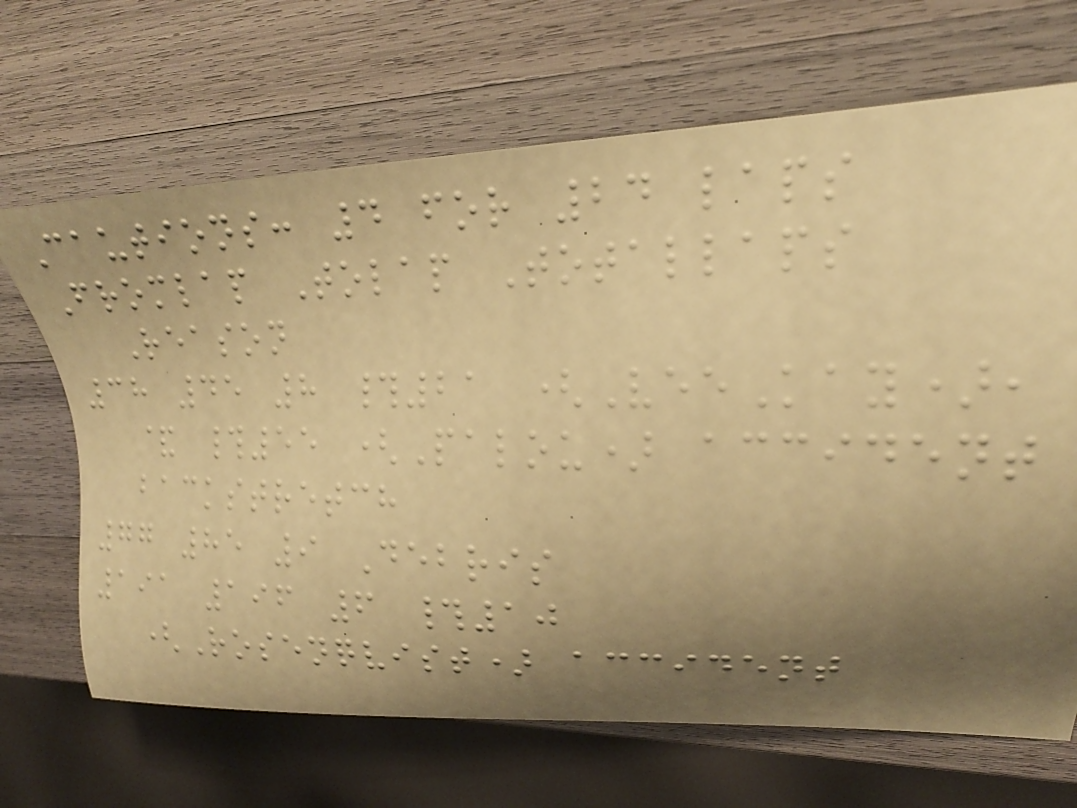Cautions: 4 for 24 laps
Fromlap Tolap Totallaps
Reason
38 45 8 #21 (VeeKay),
& #55 (Palou) accident
backstretch
77 85 9 Debris
191 196 6 #10
(Rosenqvist) accident
